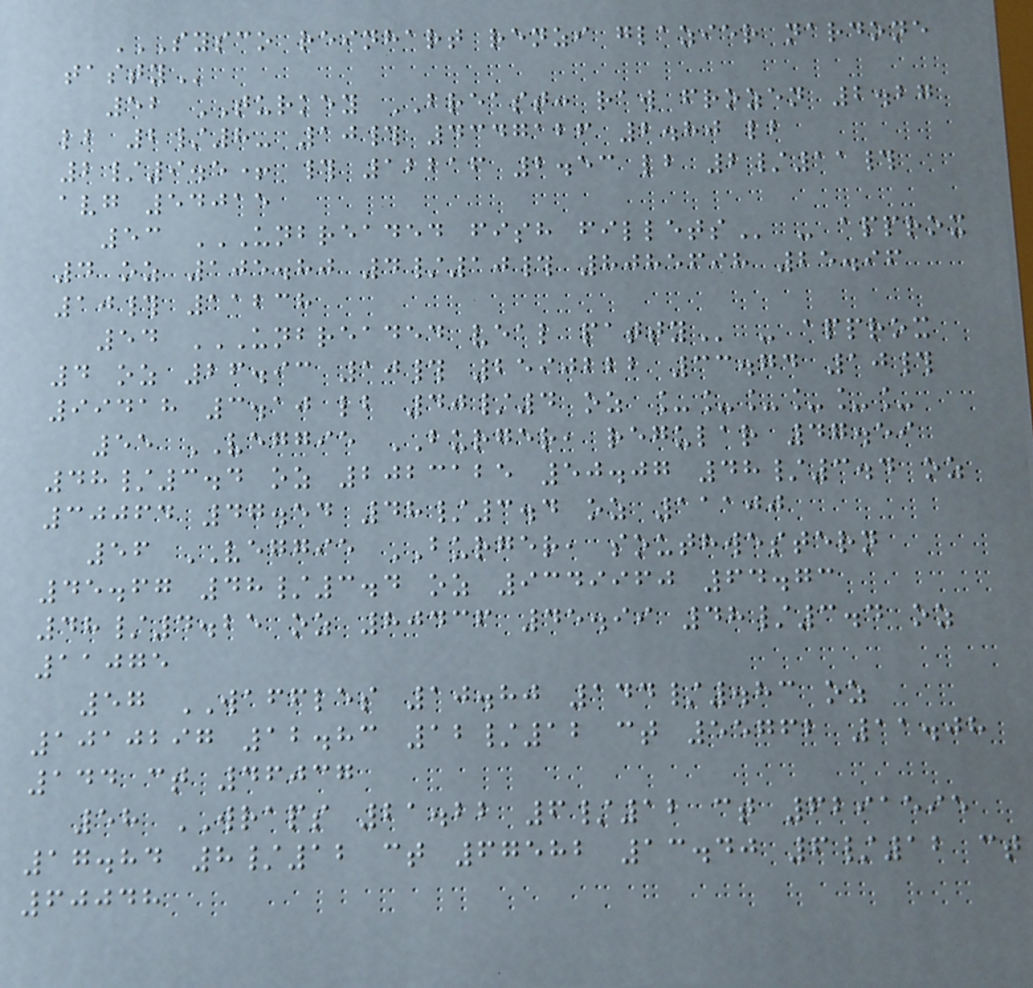SYSCO REINHART RENZI GLAZIER NARDONE
TASTY
52 TURKEY BREAST: raw frozen 2.27
lb 2/8- 10# 4347126 2.80 lb
2/9.5+ # 12216 2.53 lb 2/11#
avg 54015
53 UNBREADED FISH FILLETS - approx
4 oz 105.80 4/10# 8085698 25.96
10# 11238
54 UNBREADED VEAL PATTY - approx
4 oz 26.93 10# 2590222 33.74 10#
99418 3.10 lb 40/4 oz ______
55 VEGGIE BURGER, regular 47.59
48/3.4 oz 2023125 50.07 48/3.4 oz
30064 47.54 48/3.4 oz 11100
56 VEGGIE BURGER, southwestern
45.67 48/3.4 oz 9349960 64.73
48/4.25 oz 80436 45.99 48/3.4 oz
11075
57 WAFFLES 10.80 144/.83 oz
1010297 12.83 12/12 ct 55762 11.08
144 ct 46037
58 WRAPS 21.22 6/12 ct 6291595
17.84 8/12 ct 67582 13.40 6/12 ct
60048
